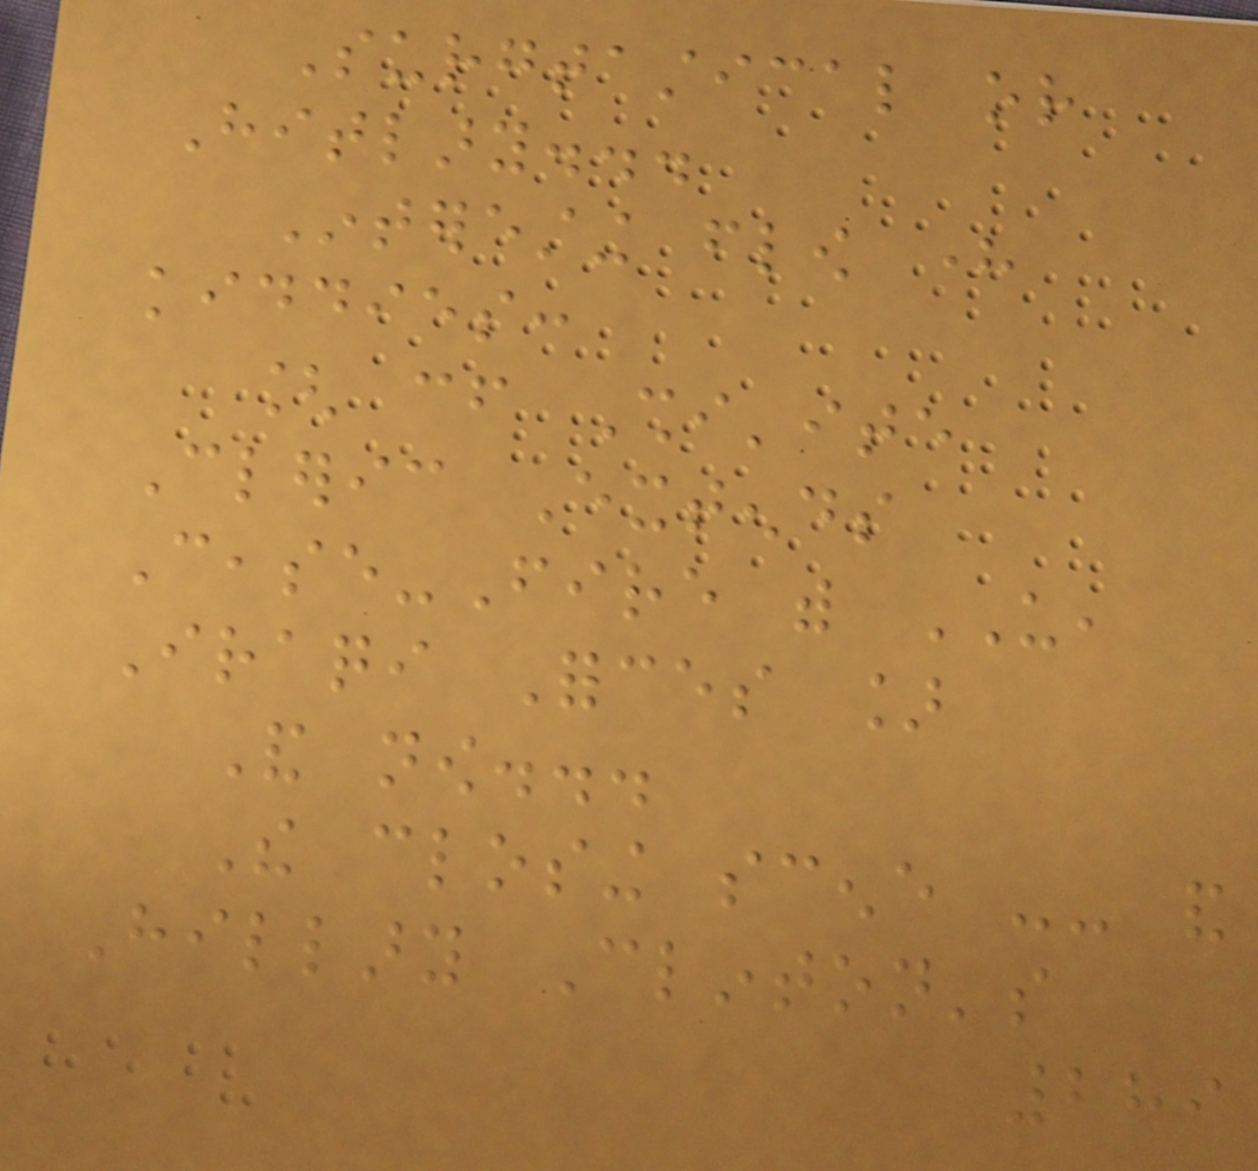Surgtastical or
Hitlary...
Interesting flow here
kiddies:
[ cf Shi'ite
Cleric Extends
Cease-Fire with US,
Iraqi Forces ]
And now...
The closing scene -- and
Hillary Clinton's
289
